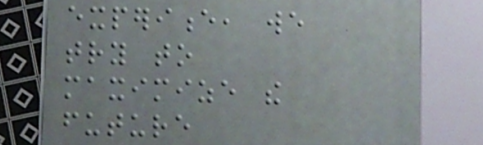experience, we
try to
maximize the
future
